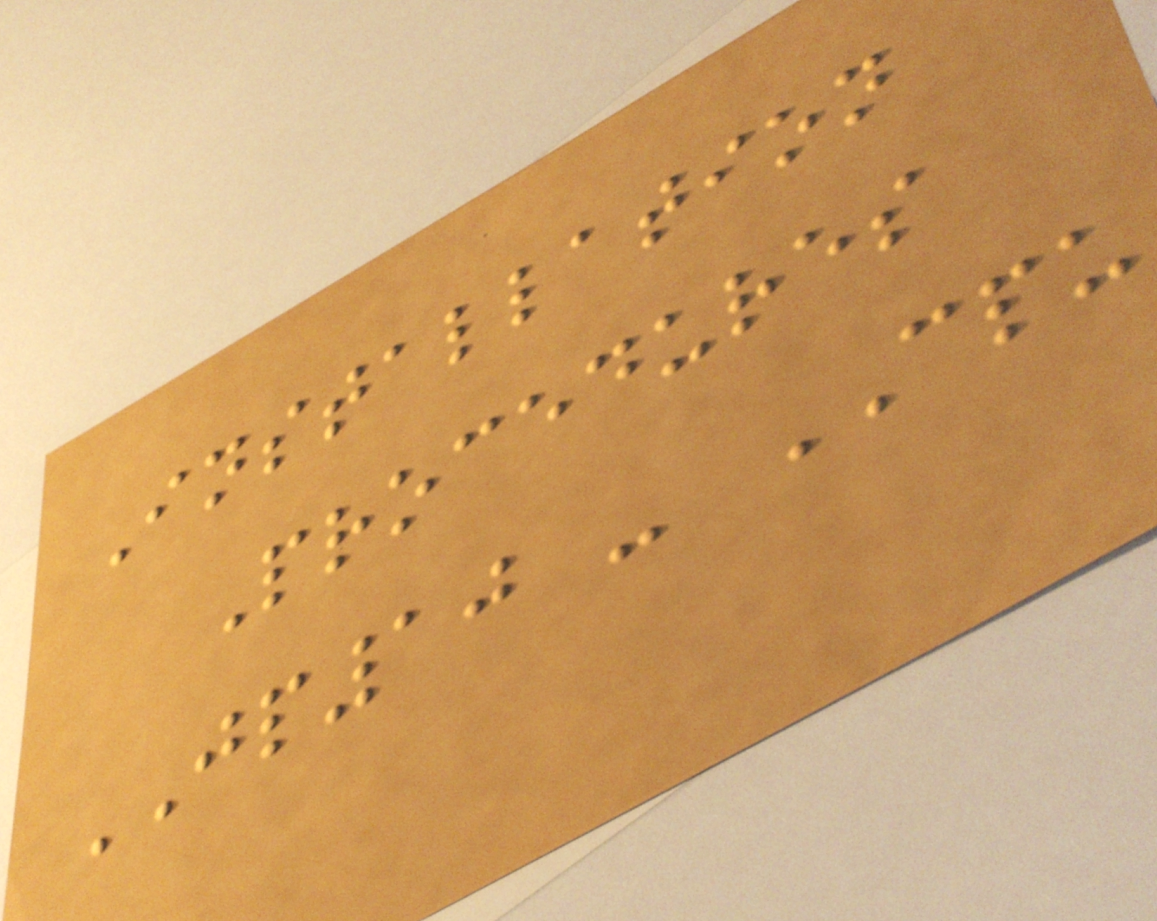Installation
Procedures
JP10 - CPU
